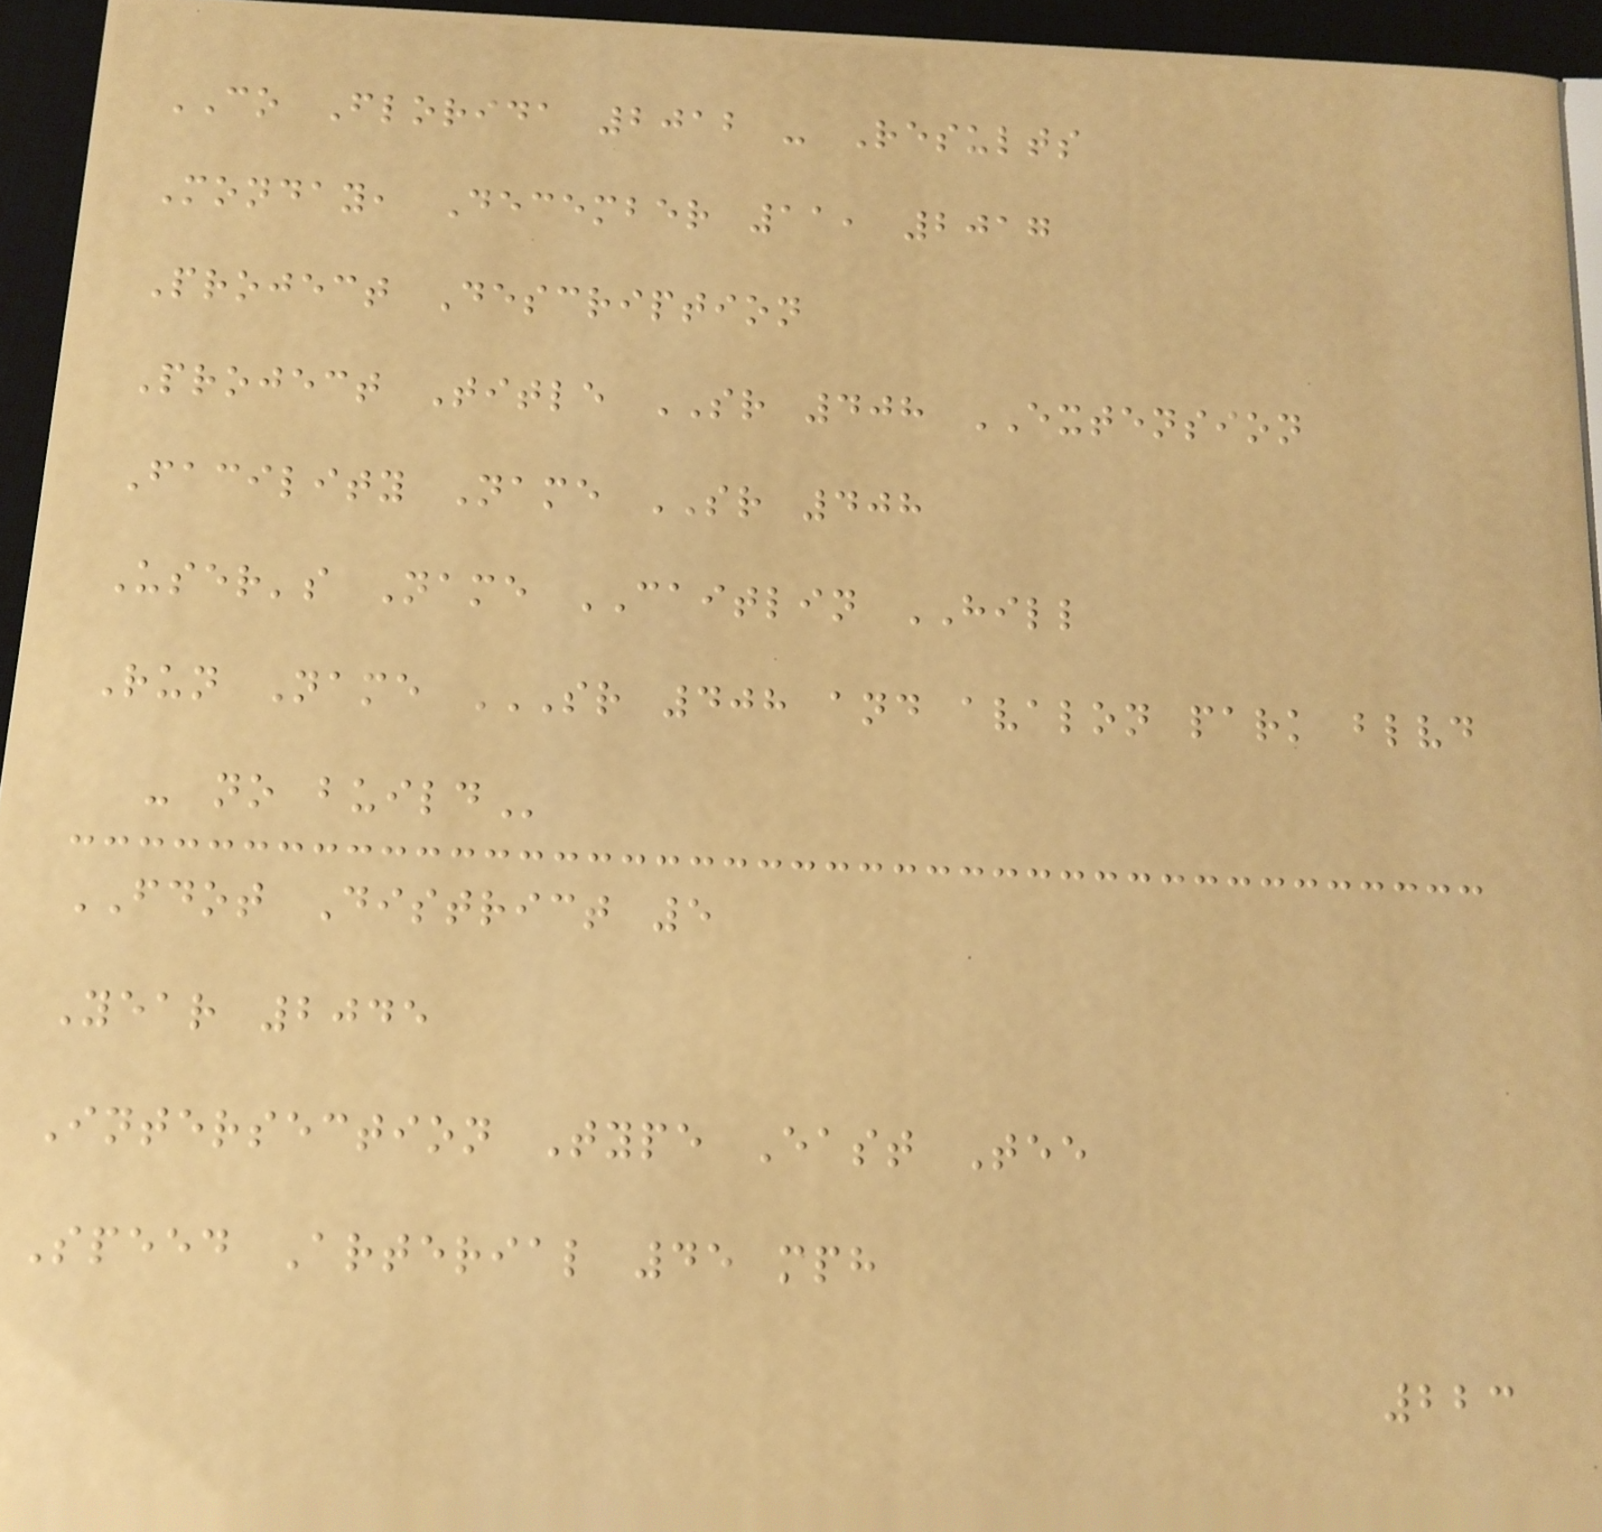CO Florida 2012 - Results
Monday, December 11, 2017
Project Description
Project Title SR 408 EXTENSION
Facility Name SR 408
User's Name CAITLIN HILL
Run Name SR 408 AND AVALON PARK BLVD
- NO BUILD
FDOT District 5
Year 2045
Intersection Type East Tee
Speed Arterial 45 mph
223
